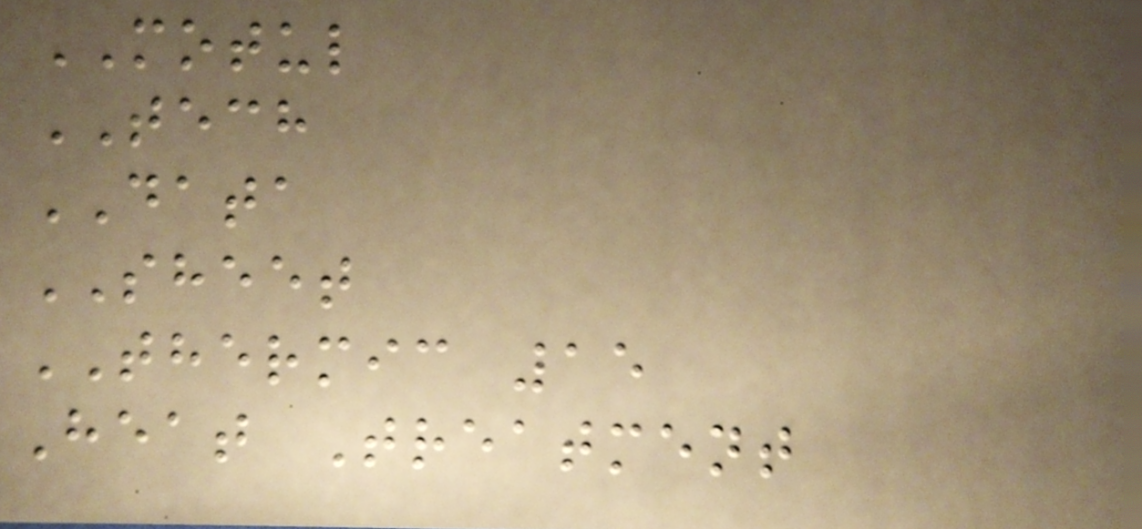MOTUL
TECH
DATA
SHEET
THERMIC 15
Heat Treatment
